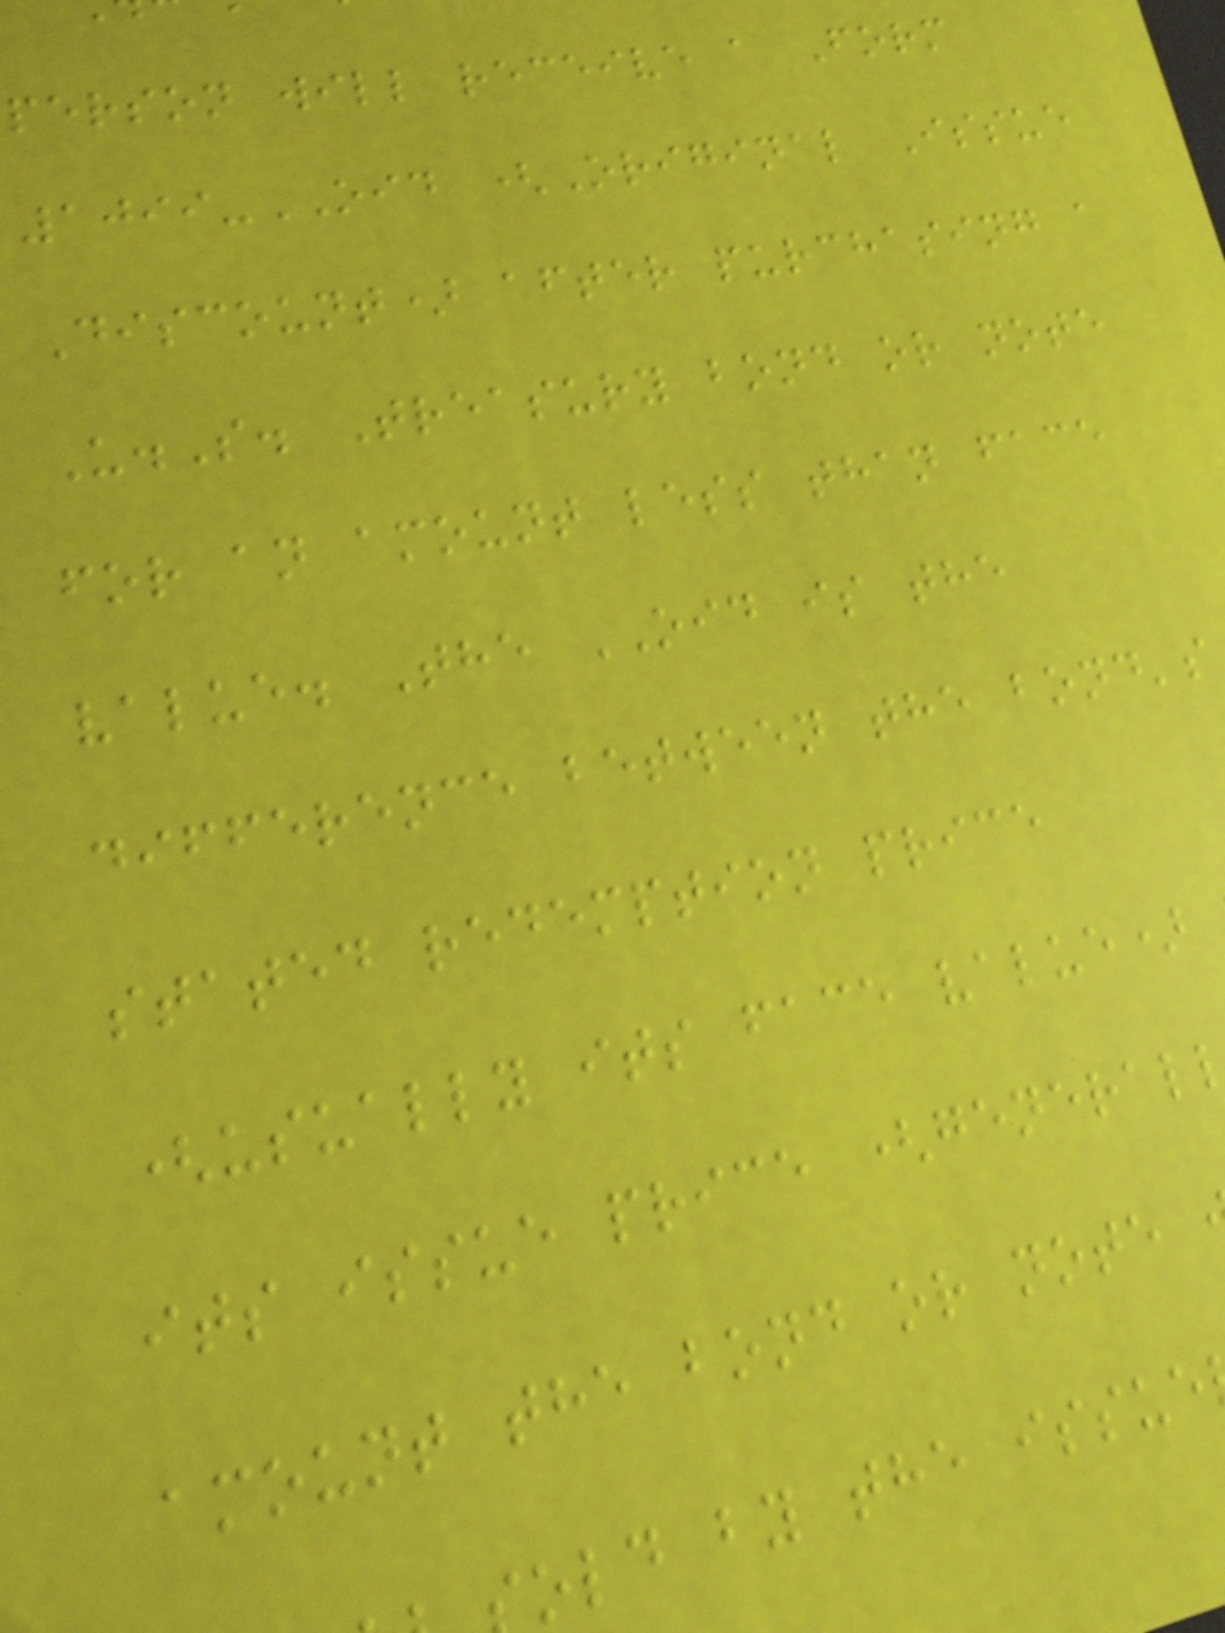person will receive a Form
1099-OID (Original Issue
Discount) after purchasing a
U.S. Treasury bond or note
for an amount less than face
value. The OID is the
difference between the bond's
stated redemption price
(usually its face value)
its issue price (general
amount the bond or note
old by the issue
